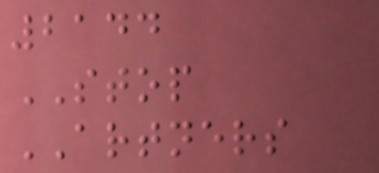2144
STOP
ARTNERS
